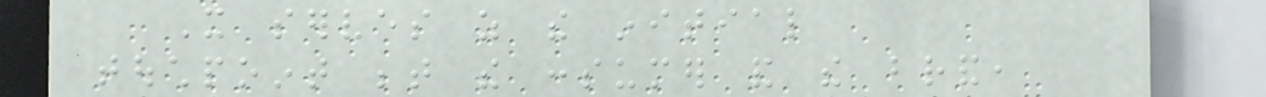It serves as the initial
touchpoint between the consumer and the brand,
